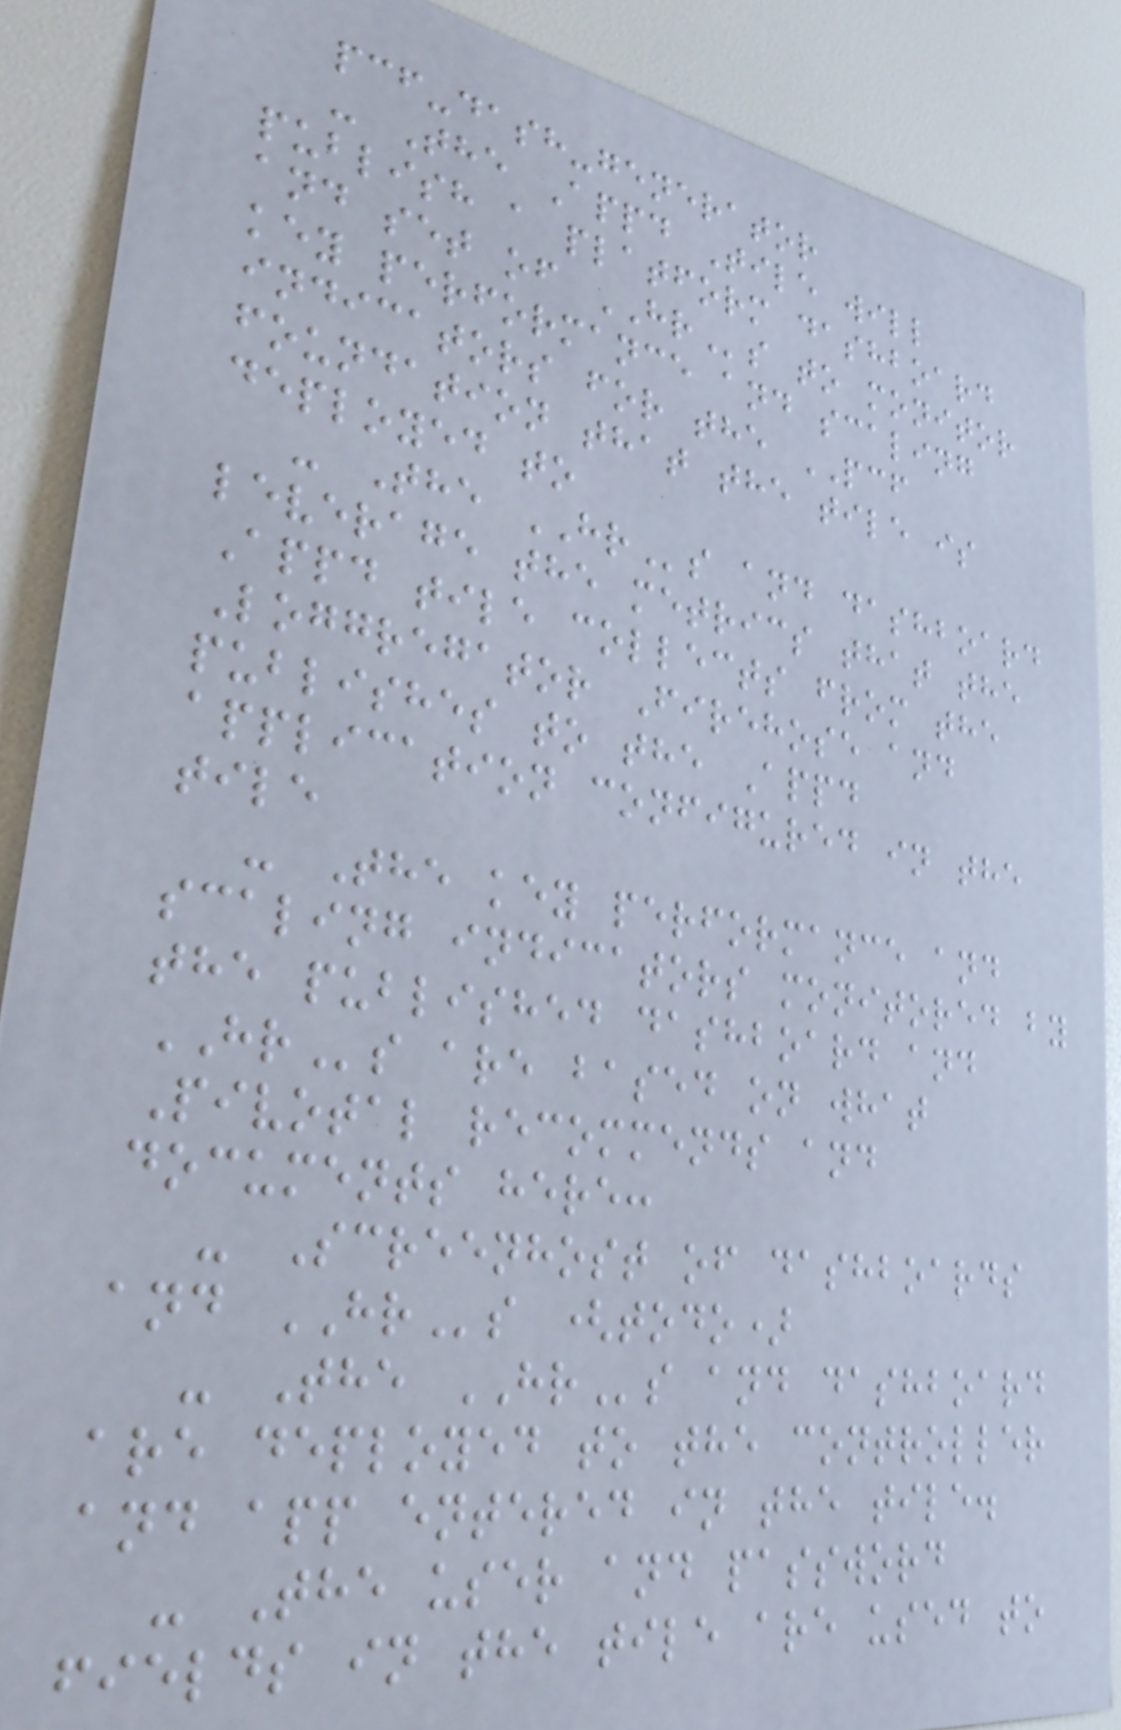pcf-dash-generator
- The Appd Tile will
publish a platform dashboard
and set of HRs to monitor
key performance and scaling
indicators for the PCF
foundation that the tile is
deployed to
- The HRs and dashboard
leverage the metrics that the
Appd tile collects from the
Loggregator Firehose and
publishes to the Appd
application configured in the
tile
- The key performance and
scaling indicators monitored by
the published dashboard and
HRs are based on what
Pivotal recommends and
documents here:
- Screenhost of dashboards
and HRs (todo)
- The HRs and dashboard
are deployed to the controller
and app entered in the tile.
- The user and password
fields in the tile are used to
